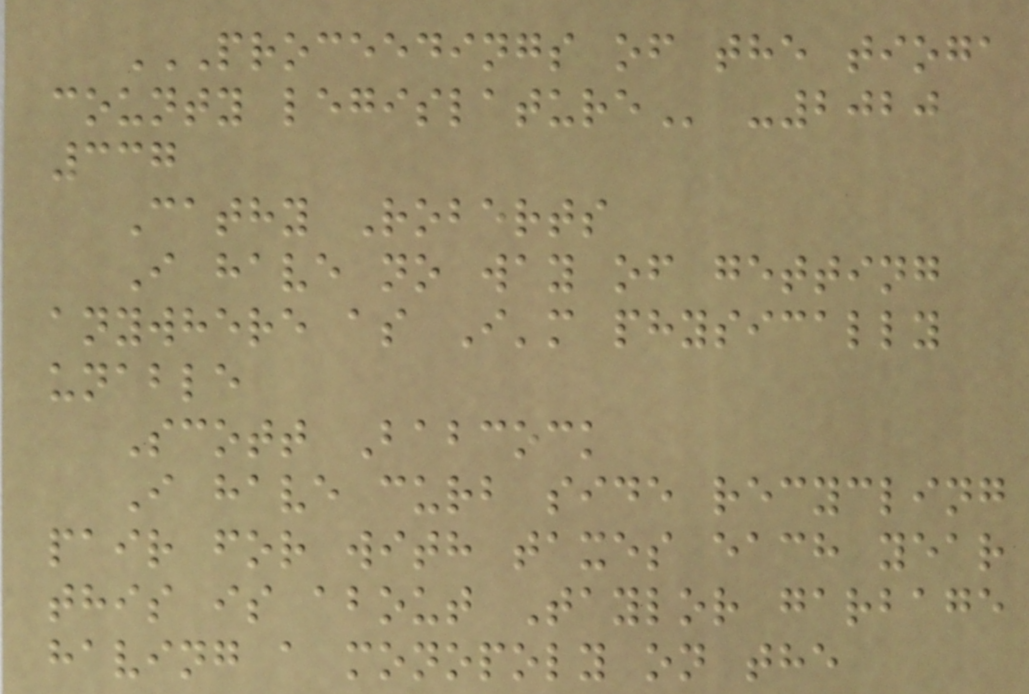PROCEEDINGS OF THE TIOGA
COUNTY LEGISLATURE -2020
337
Cathy Roberts
I have no way of getting
anywhere as I'm physically
unable
Scott Babcock
I have curb side recycling
pair for with taxes each year
this is about Taylor garbage
having a monopoly on the
